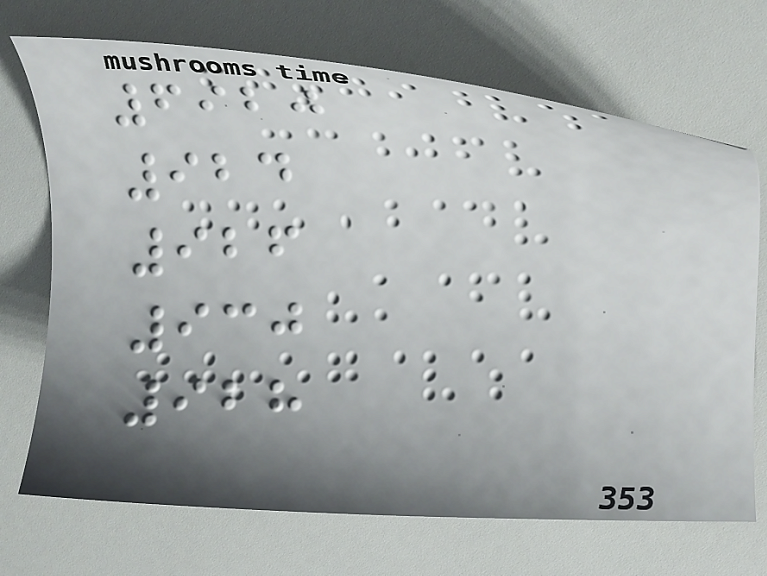6920
924
926
930
928
